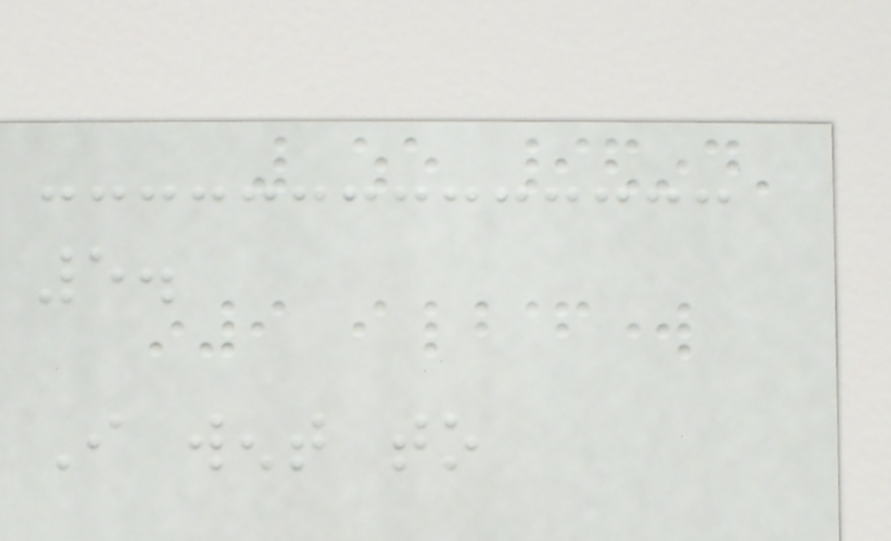5.
I went to
